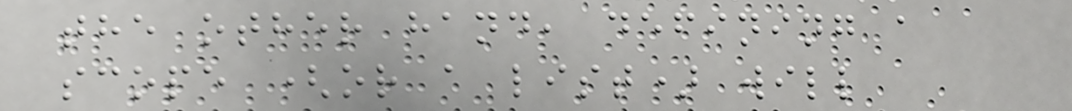the other hand, defining a
scope (or a list) will
